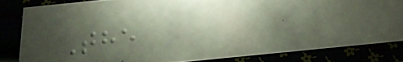The
